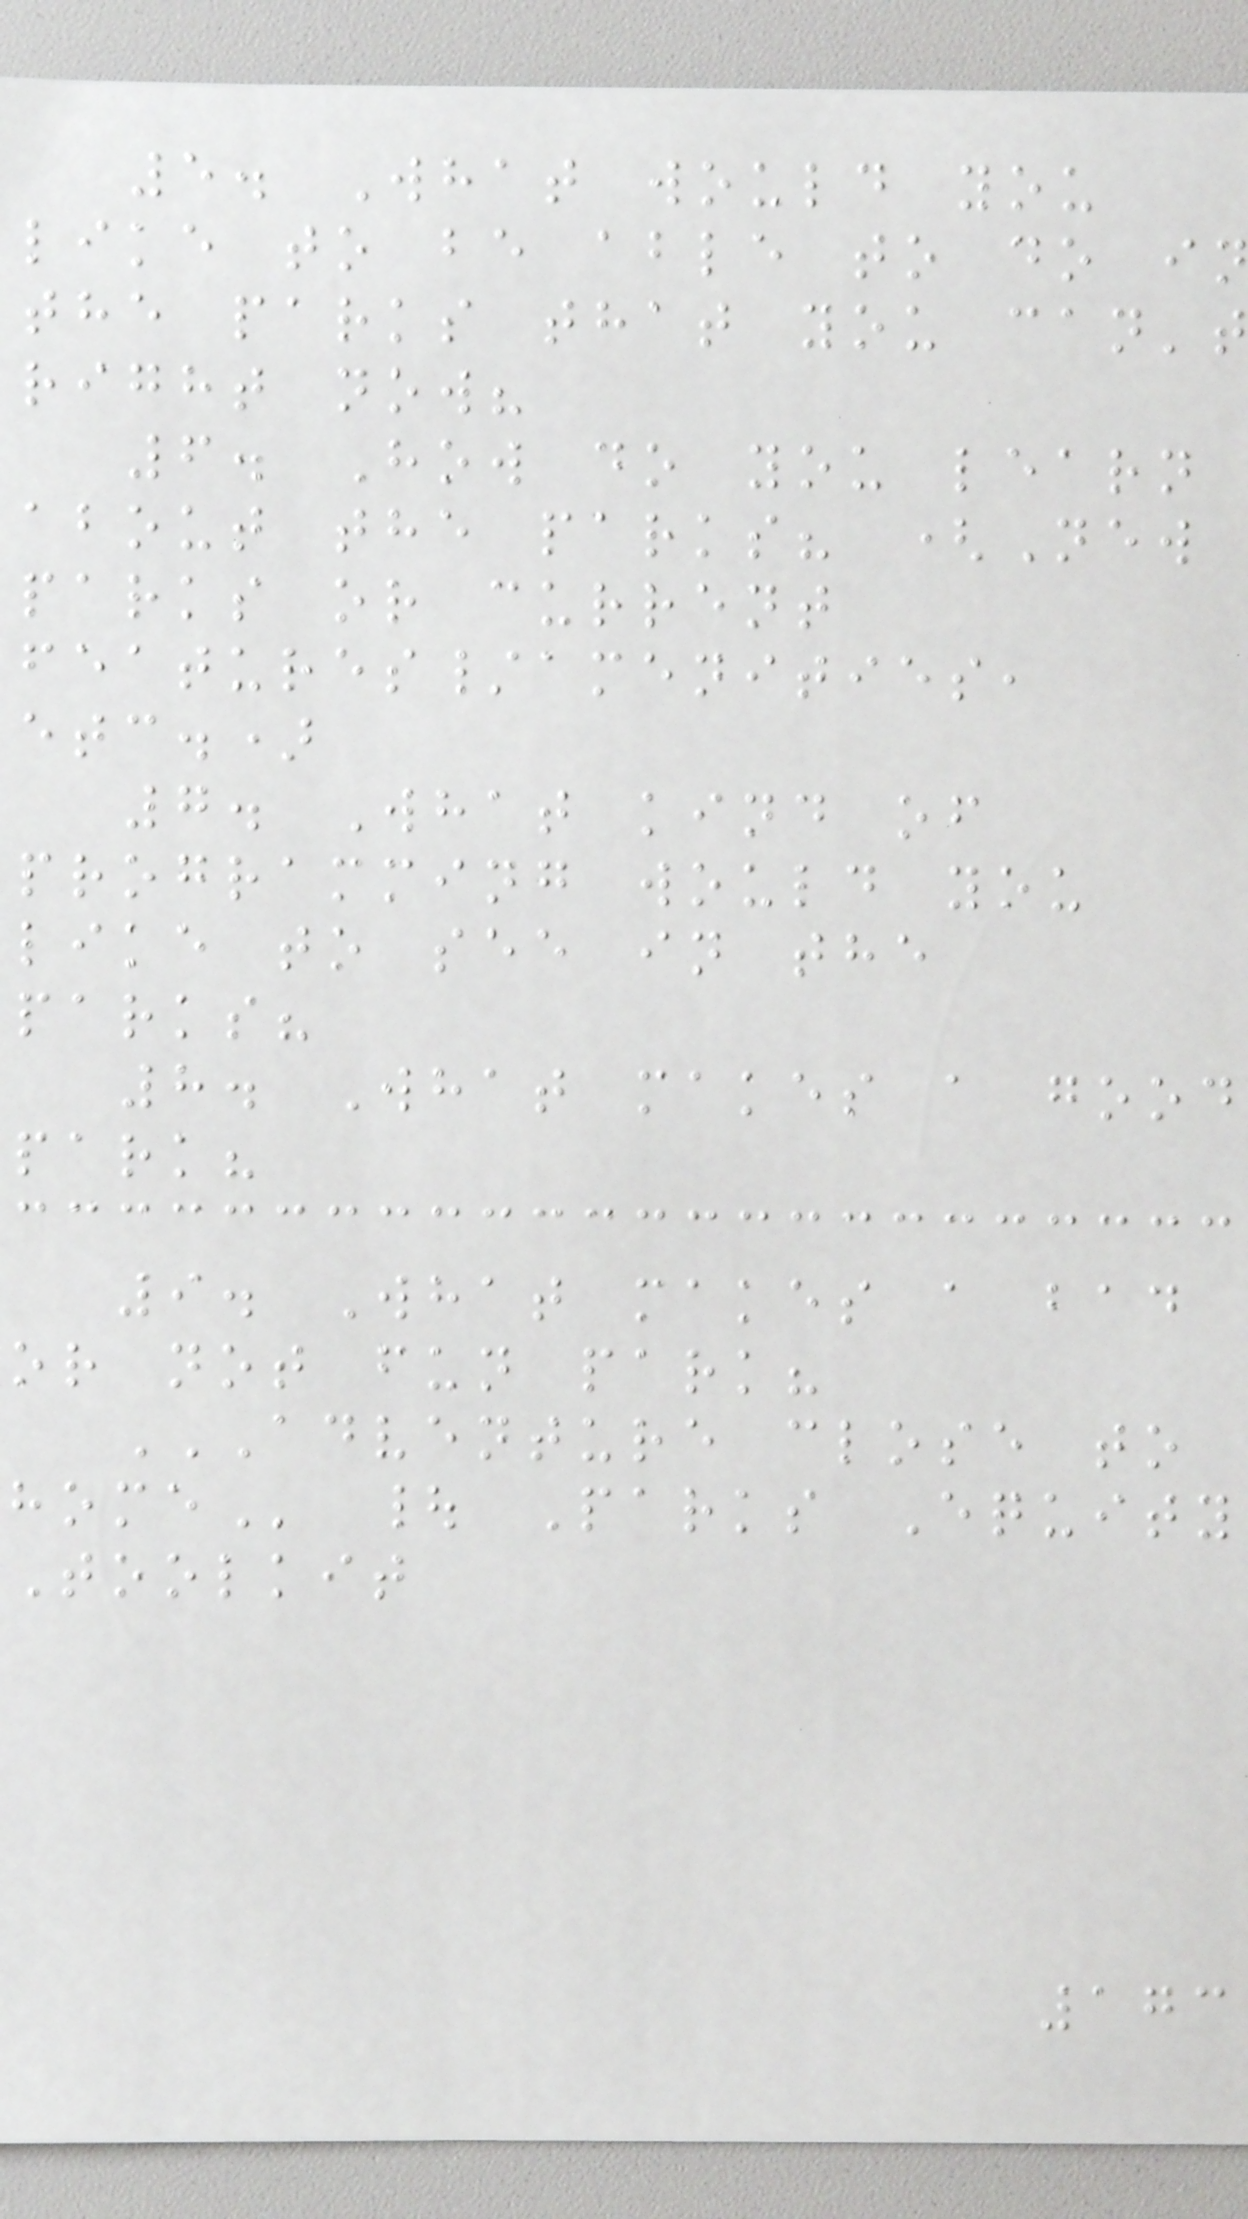5. What would you
like to be able to do in
the parks that you can't
right now?
6. How do you learn
about the parks? (New
parks or current
features/amenities,
etc.)
7. What kind of
programming would you
like to see in the
parks?
8. What makes a good
park?
9. What makes a bad
or not fun park?
ADVENTURE CLOSE TO
| Parks Equity
Toolkit
173
